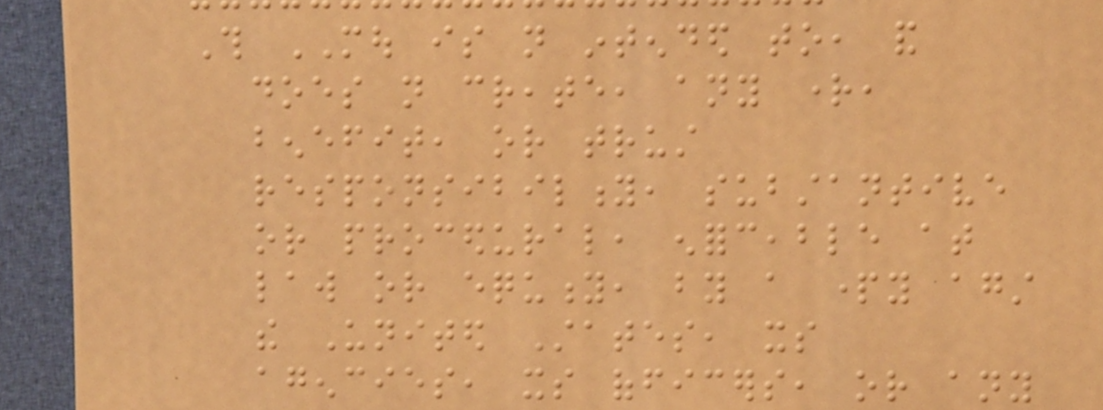This MOU is not intended to, and
does not create, any right,
benefit, or trust
responsibility, substantive
or procedural, enforceable at
law or equity, by a party against
the United States, its
agencies, its officers, or any
